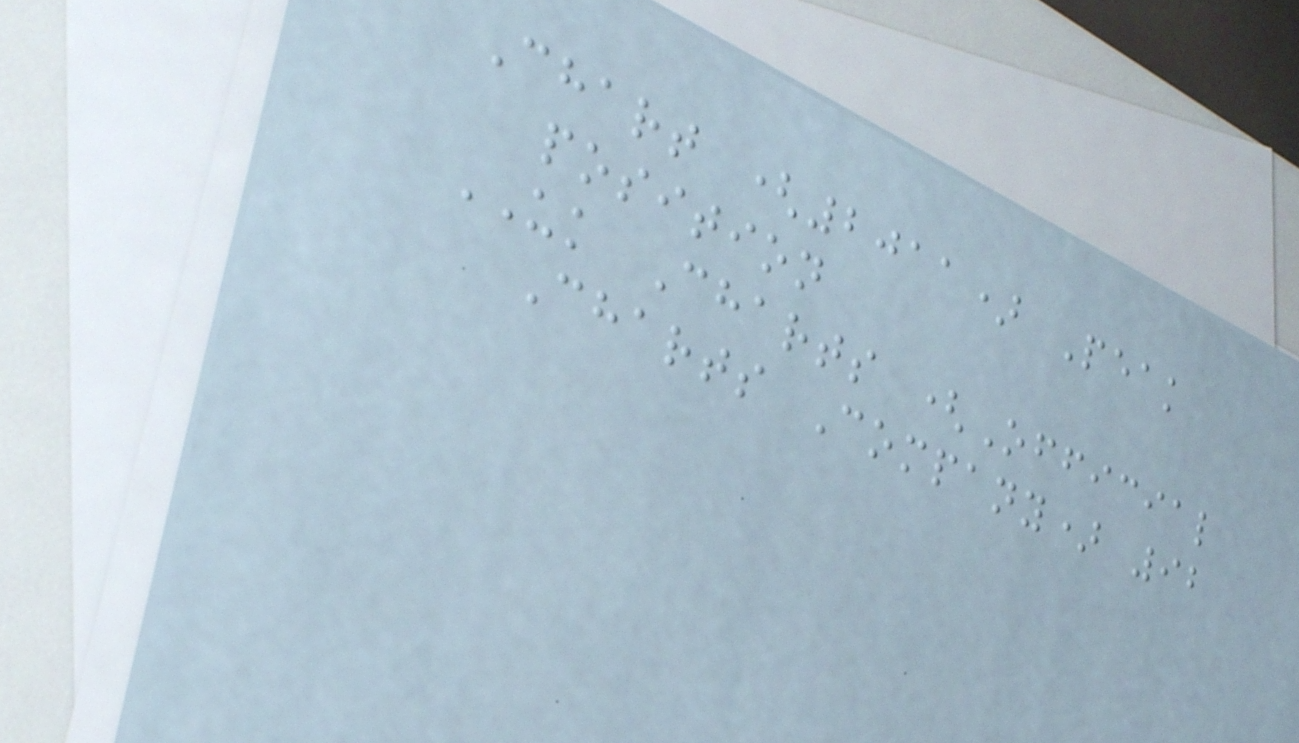Chart (2011) Peak
position
UK Charts (Official
Charts Company) 92
